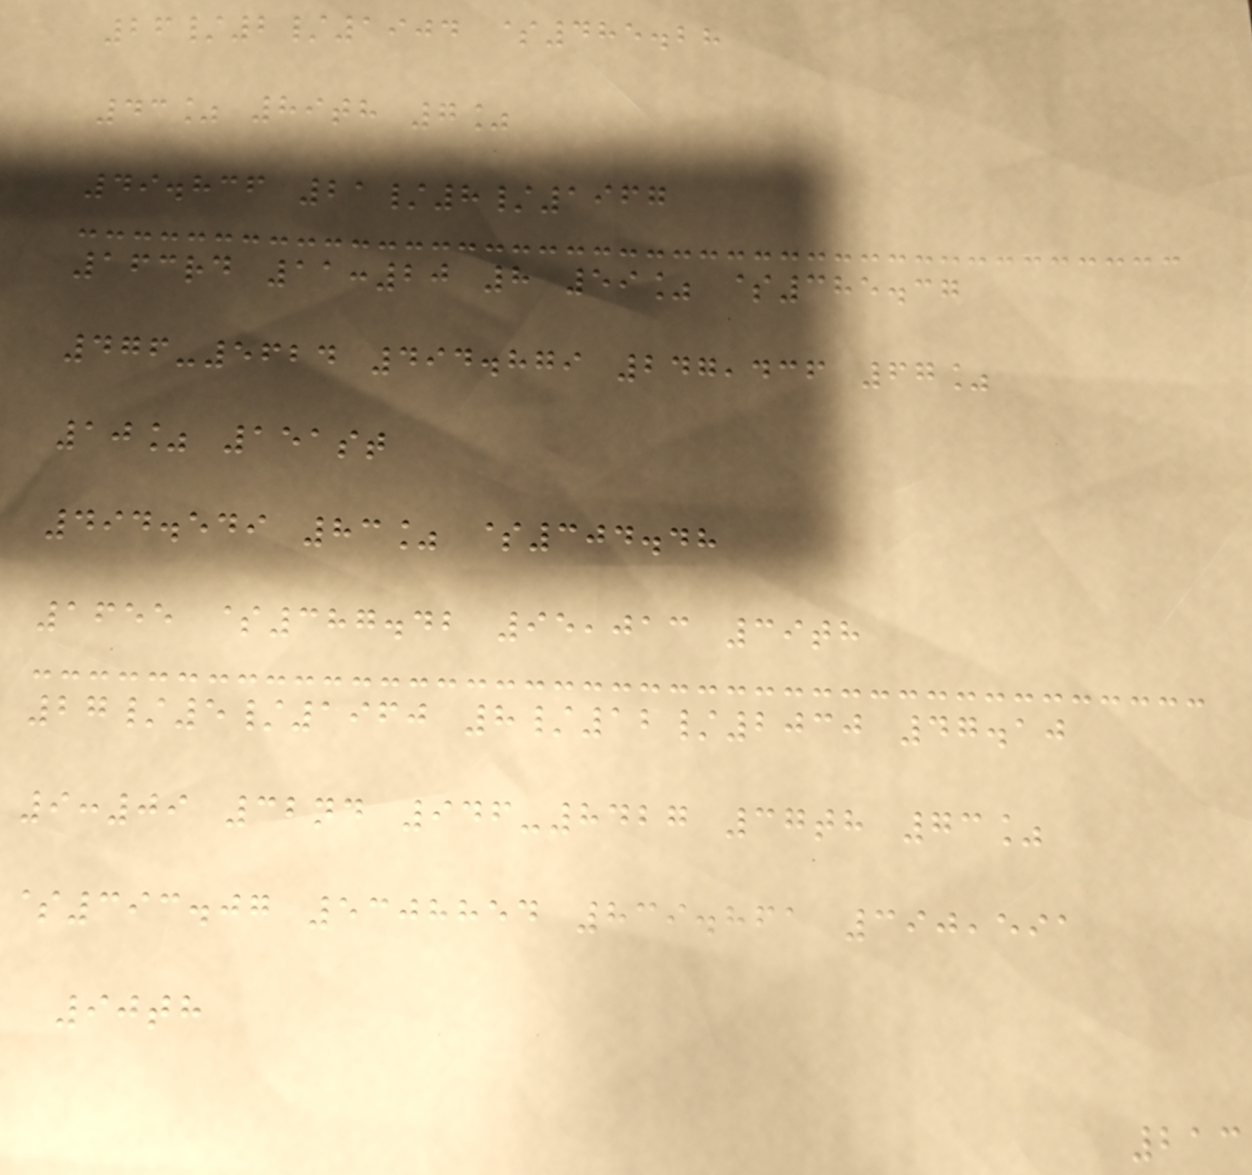26/2/1904 $485.28
43% 89th 7%
49.836 21/8/1967
163rd 11:20 8 59% $385.37
476-5624 494.879 247,436 67%
10% 151st
494.549 83% $304.48
1655 $387.42 95,013 39th
27/5/1960 8/12/2030 47.10
9:09 32nd 946-8427 37th 73%
$393.07 5308854 839.861 390,591
90th
213
